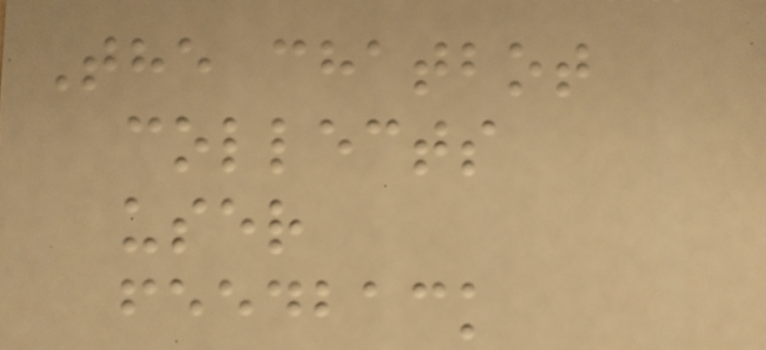The chatbot
collects
user
feedback
